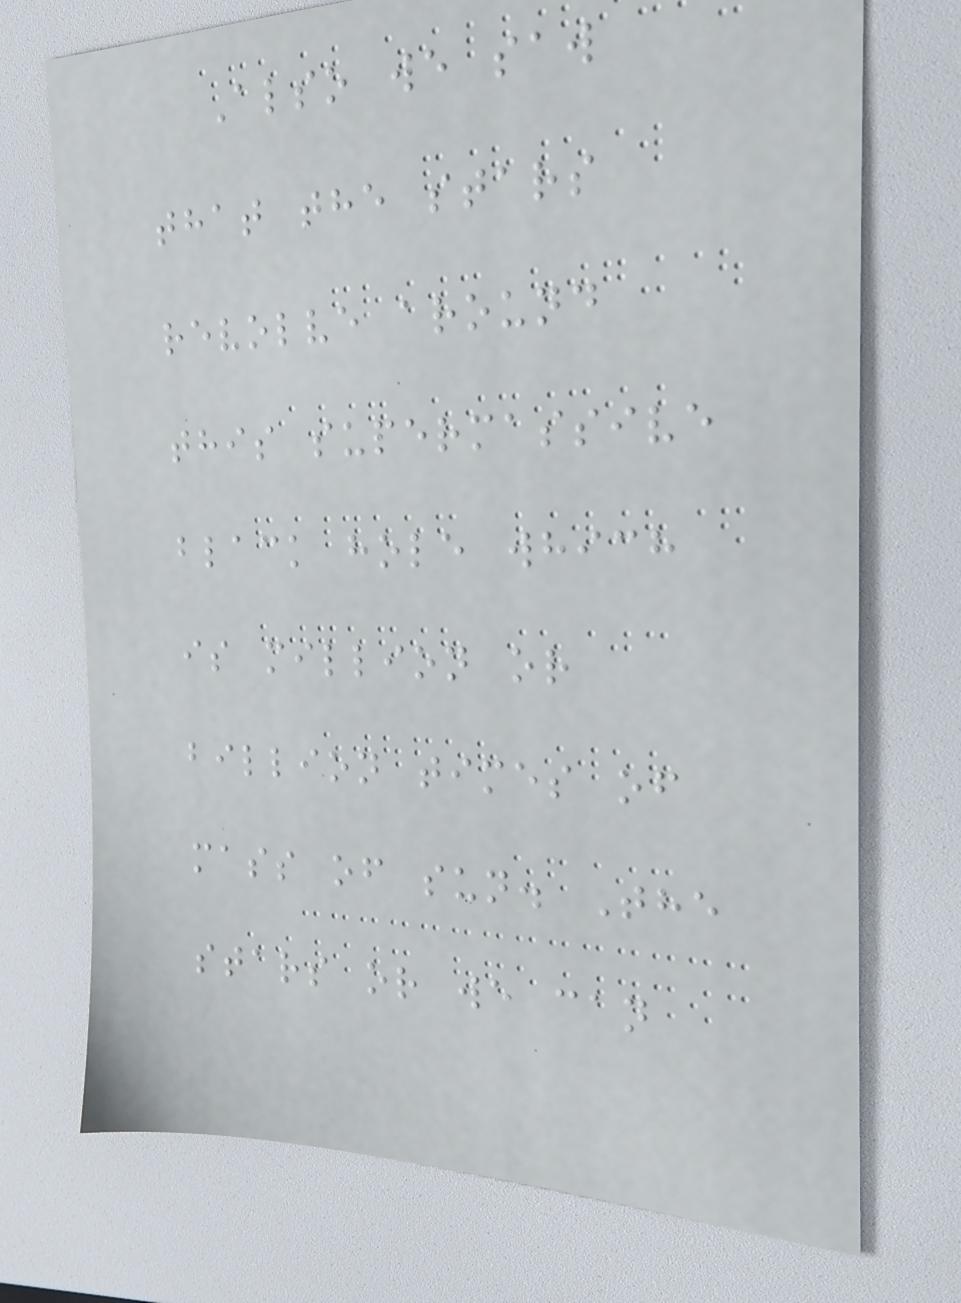Also we saw
that the stars
revolve around
this supermassive
black hole which
is million or
billion times of
mass of sun. The
stars or we can
